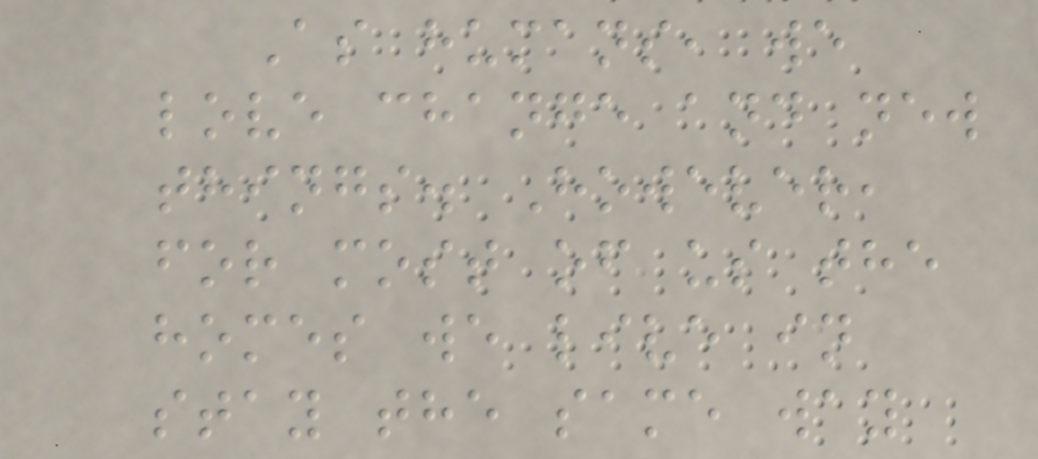As humans, we
love change and new
things. However,
for most of us the
homes we live in
stay the same way
